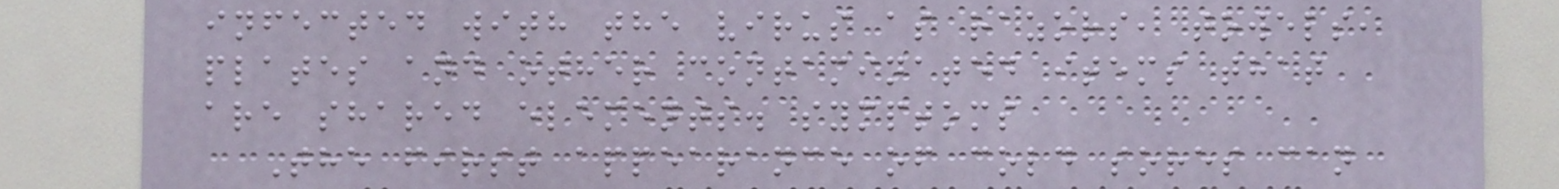infected with the virus as razors, towels,
plates and other contaminated items that
are shared elements. symptoms
The first appearance of cold sores can
